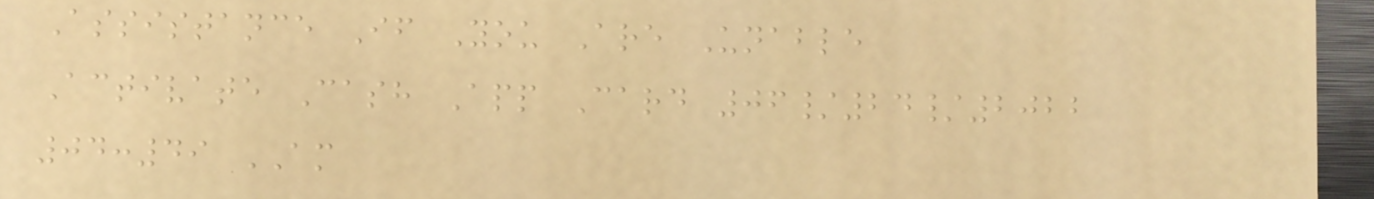Assistance If You Are Unable
Activate Cash App Card 06/24/2022
04:49 AM
